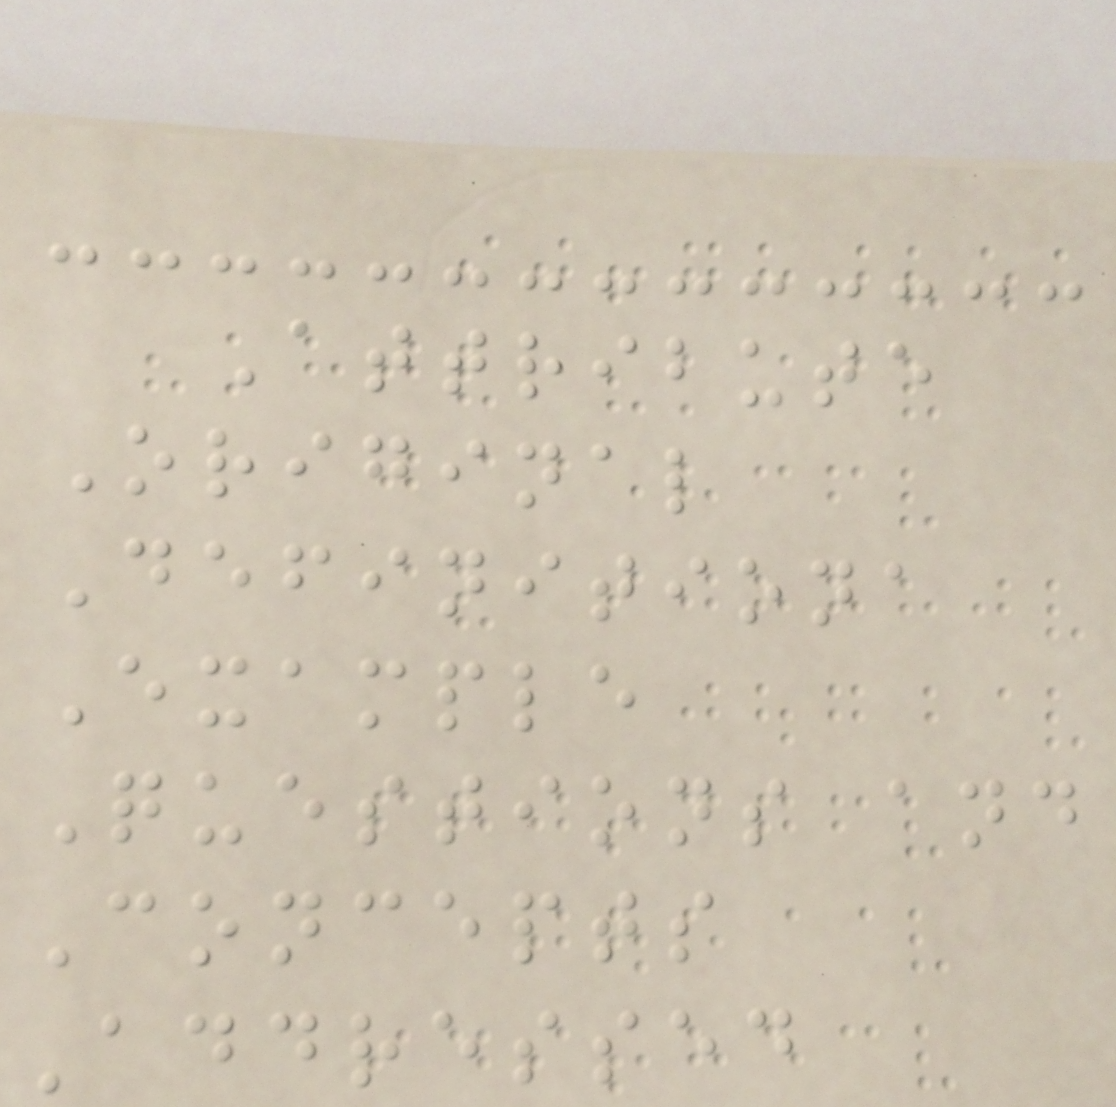Attribute
Original
Definitiona
Example
Questions and
Concepts
Addressed
